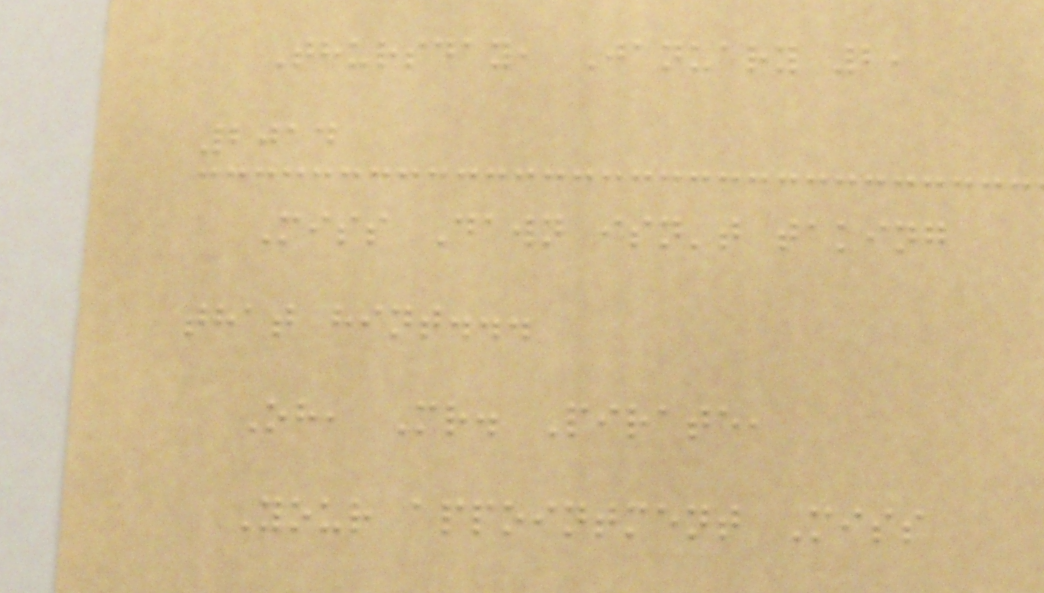Thursday, January 2,
2014
Miss Dawn isn't taking
that hint...
Oh, Mr. Pirate,
Your appointment Miss
